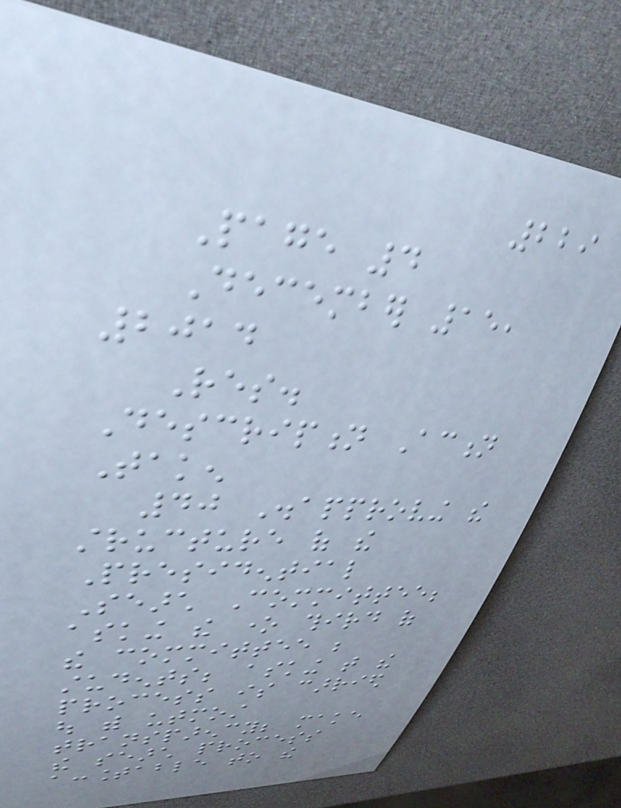229
Page 4
December 15,
2014
Res.
Description Action
Taken
40 Disapproving the
structure of the
Presidential
Search Committee;
asking the one third of
the committee be
students; asking that the
process is carried
out with utmost
transparency; make
the search process
accountable to the
